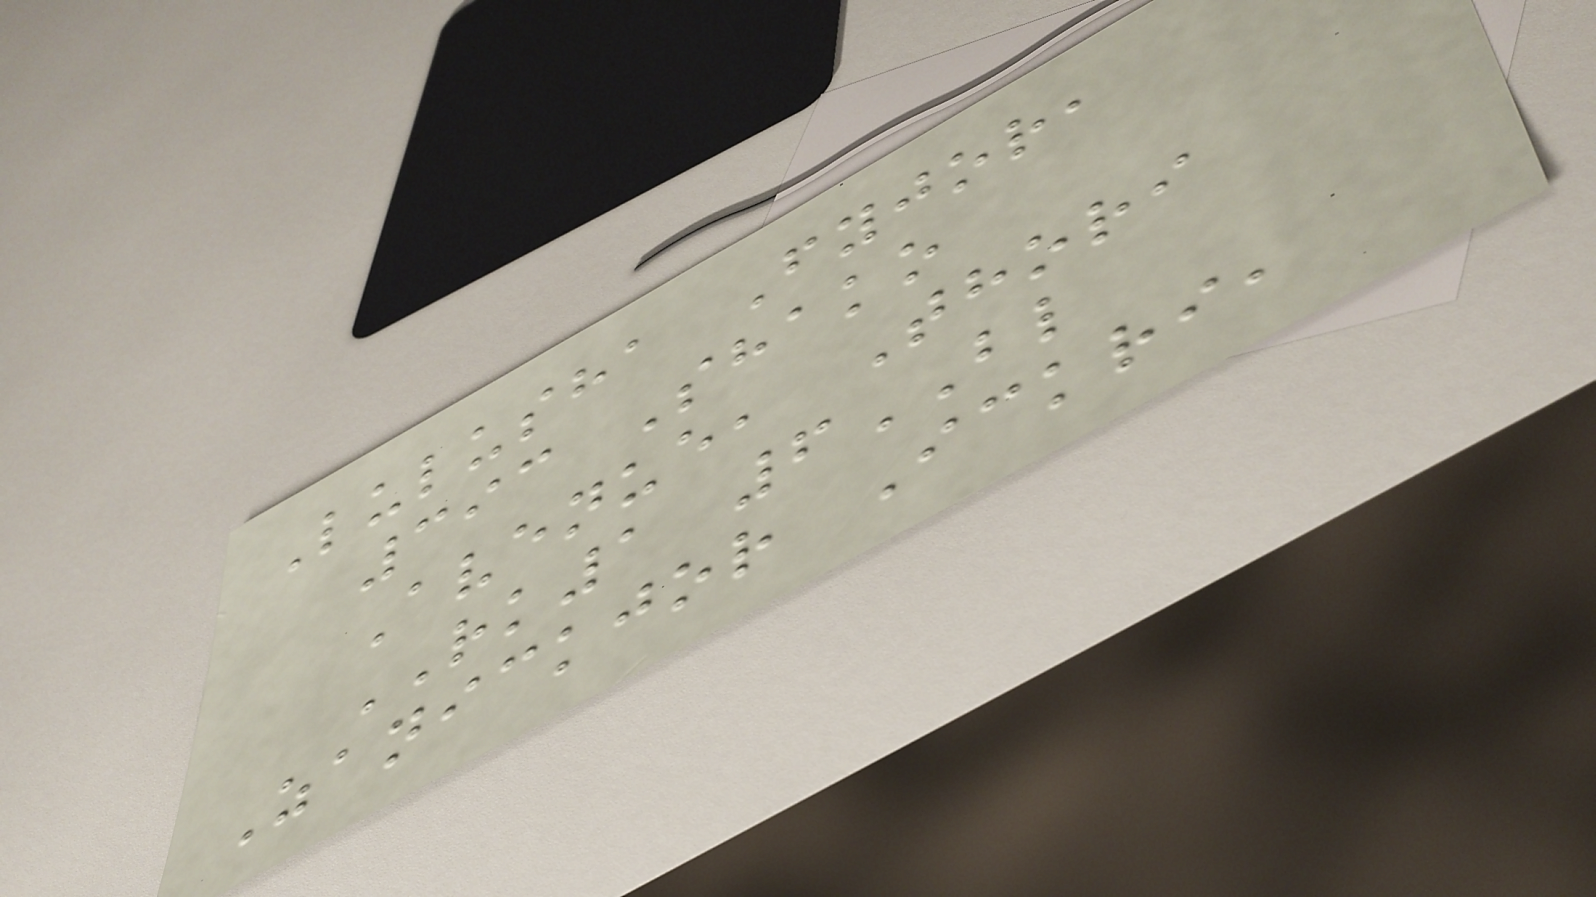Lulusha Fyjor,
393 Shako
Avenue, Thori
RK1 6BL
Zanickjor Ickri,
